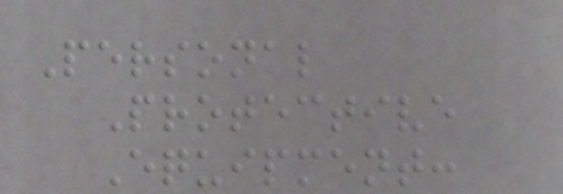Personal
Protective
Equipment:
